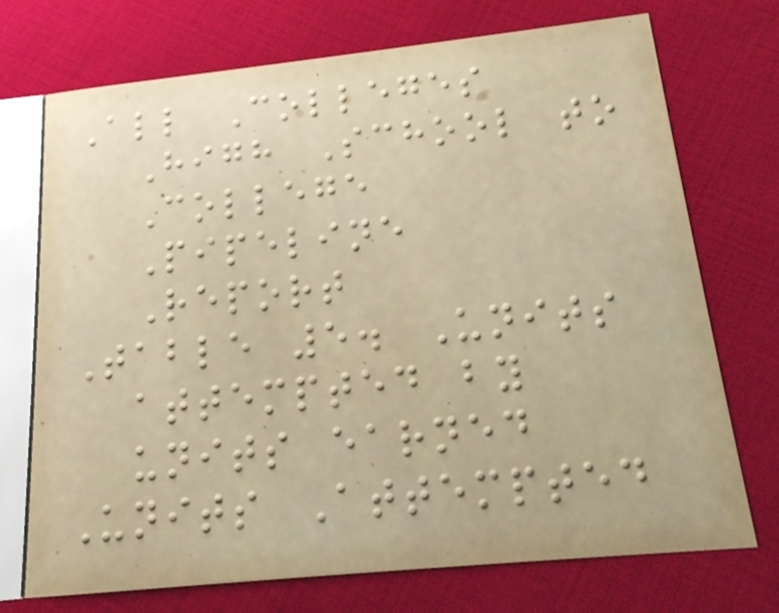All Colleges
High School to
College
Pipeline
Report
Table 5. Units
attempted by
units earned
Units Attempted
